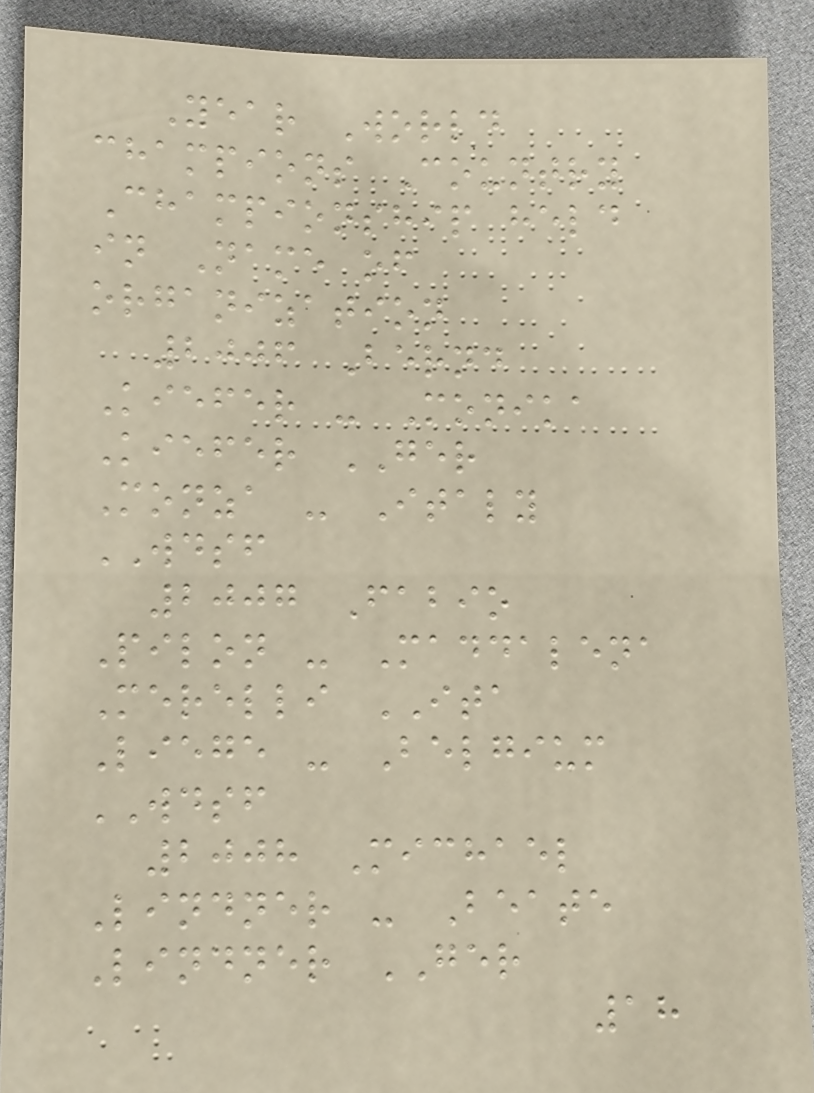Year World
champions Country
Championship held
in Name of
organization
2006 Bernd
Kiefer - Monika
Kiefer GER
Monza - Italy
WDSF
2007 Fabio
Pilon - Maddalena
Merelli ITA
Liege - Belgium
WDSF
2008 Michael
Lindner - Beate
Lindner GER
18
